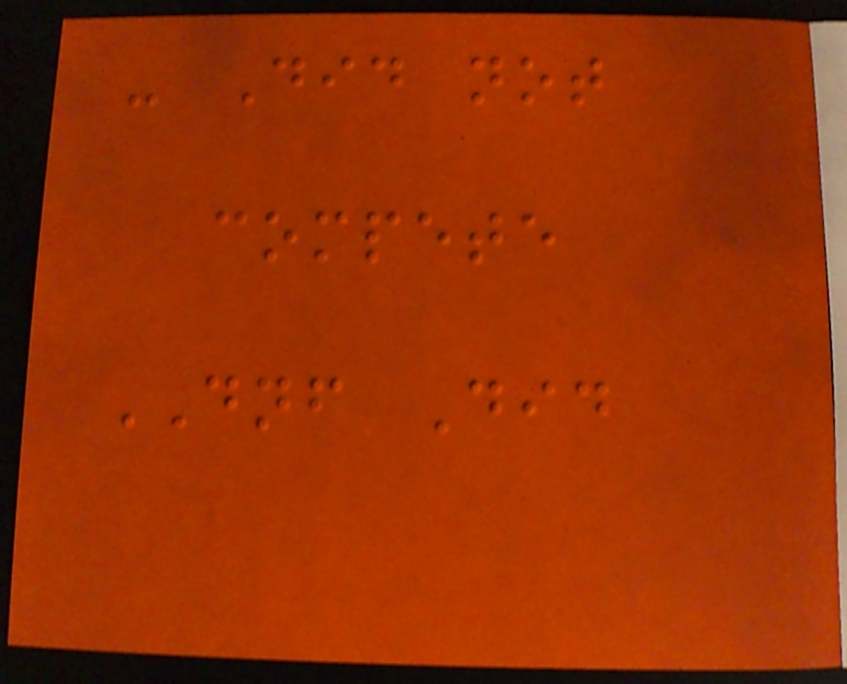- Did not
compete
DNF Did
